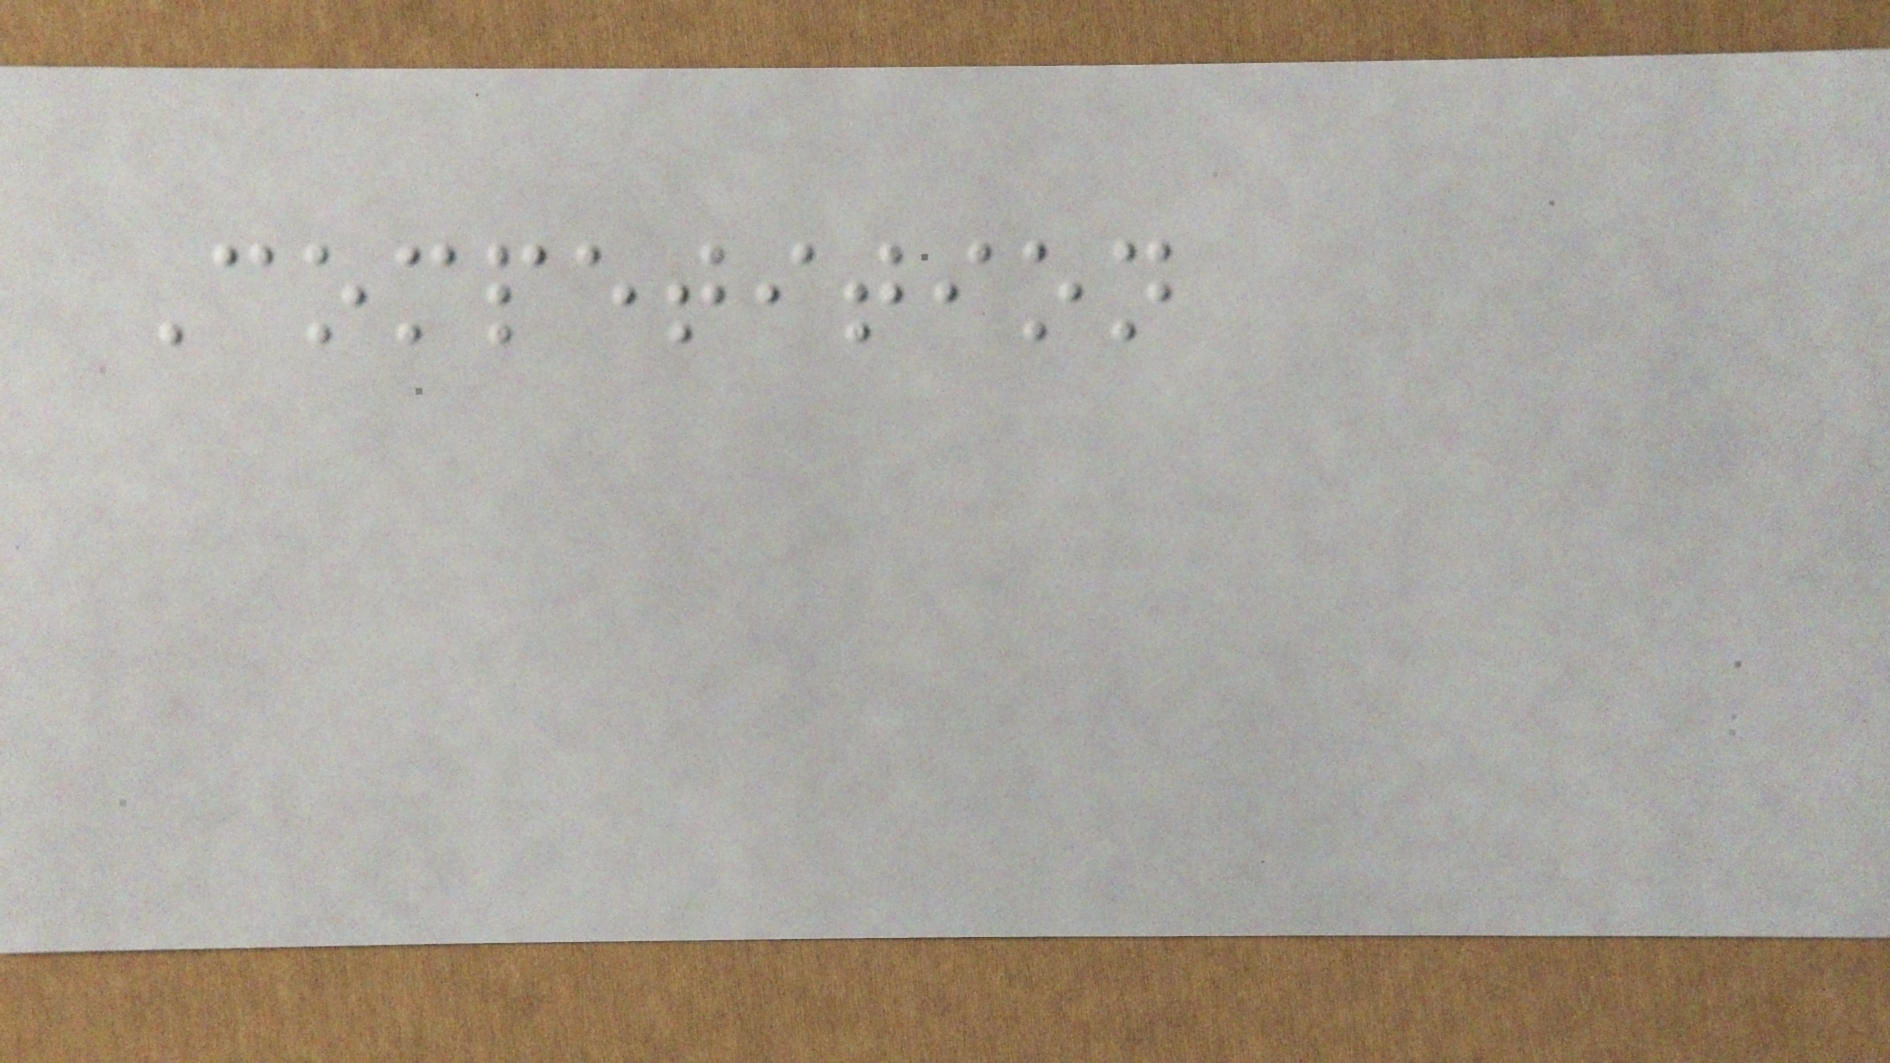Competition
